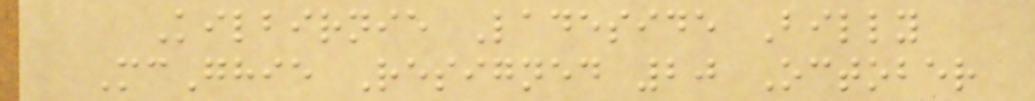Kilbirnie Ladeside Billy
McGhie Resigned 20 October
